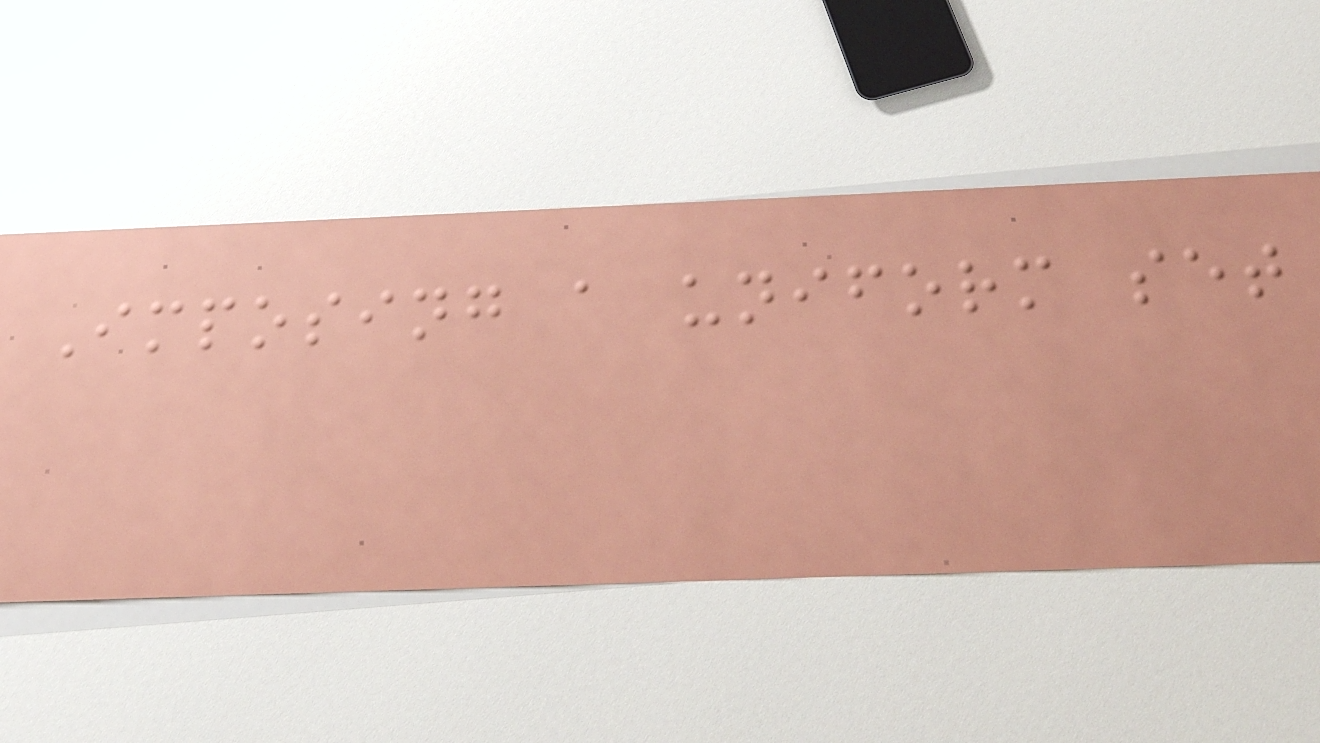Imposing a uniform set
